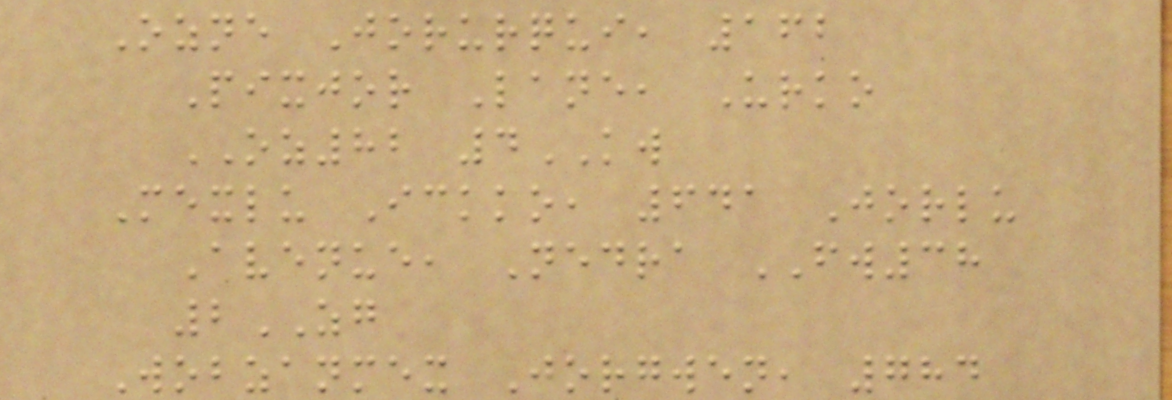Ozne Jorurqui, 162
Pixjor Lane, Urko
OZ82 4KW
Mexlu Ickko, 641 Jorlu
Avenue, Nedra FW38
2ZG
Wobzanmex Jorgwen, 784
